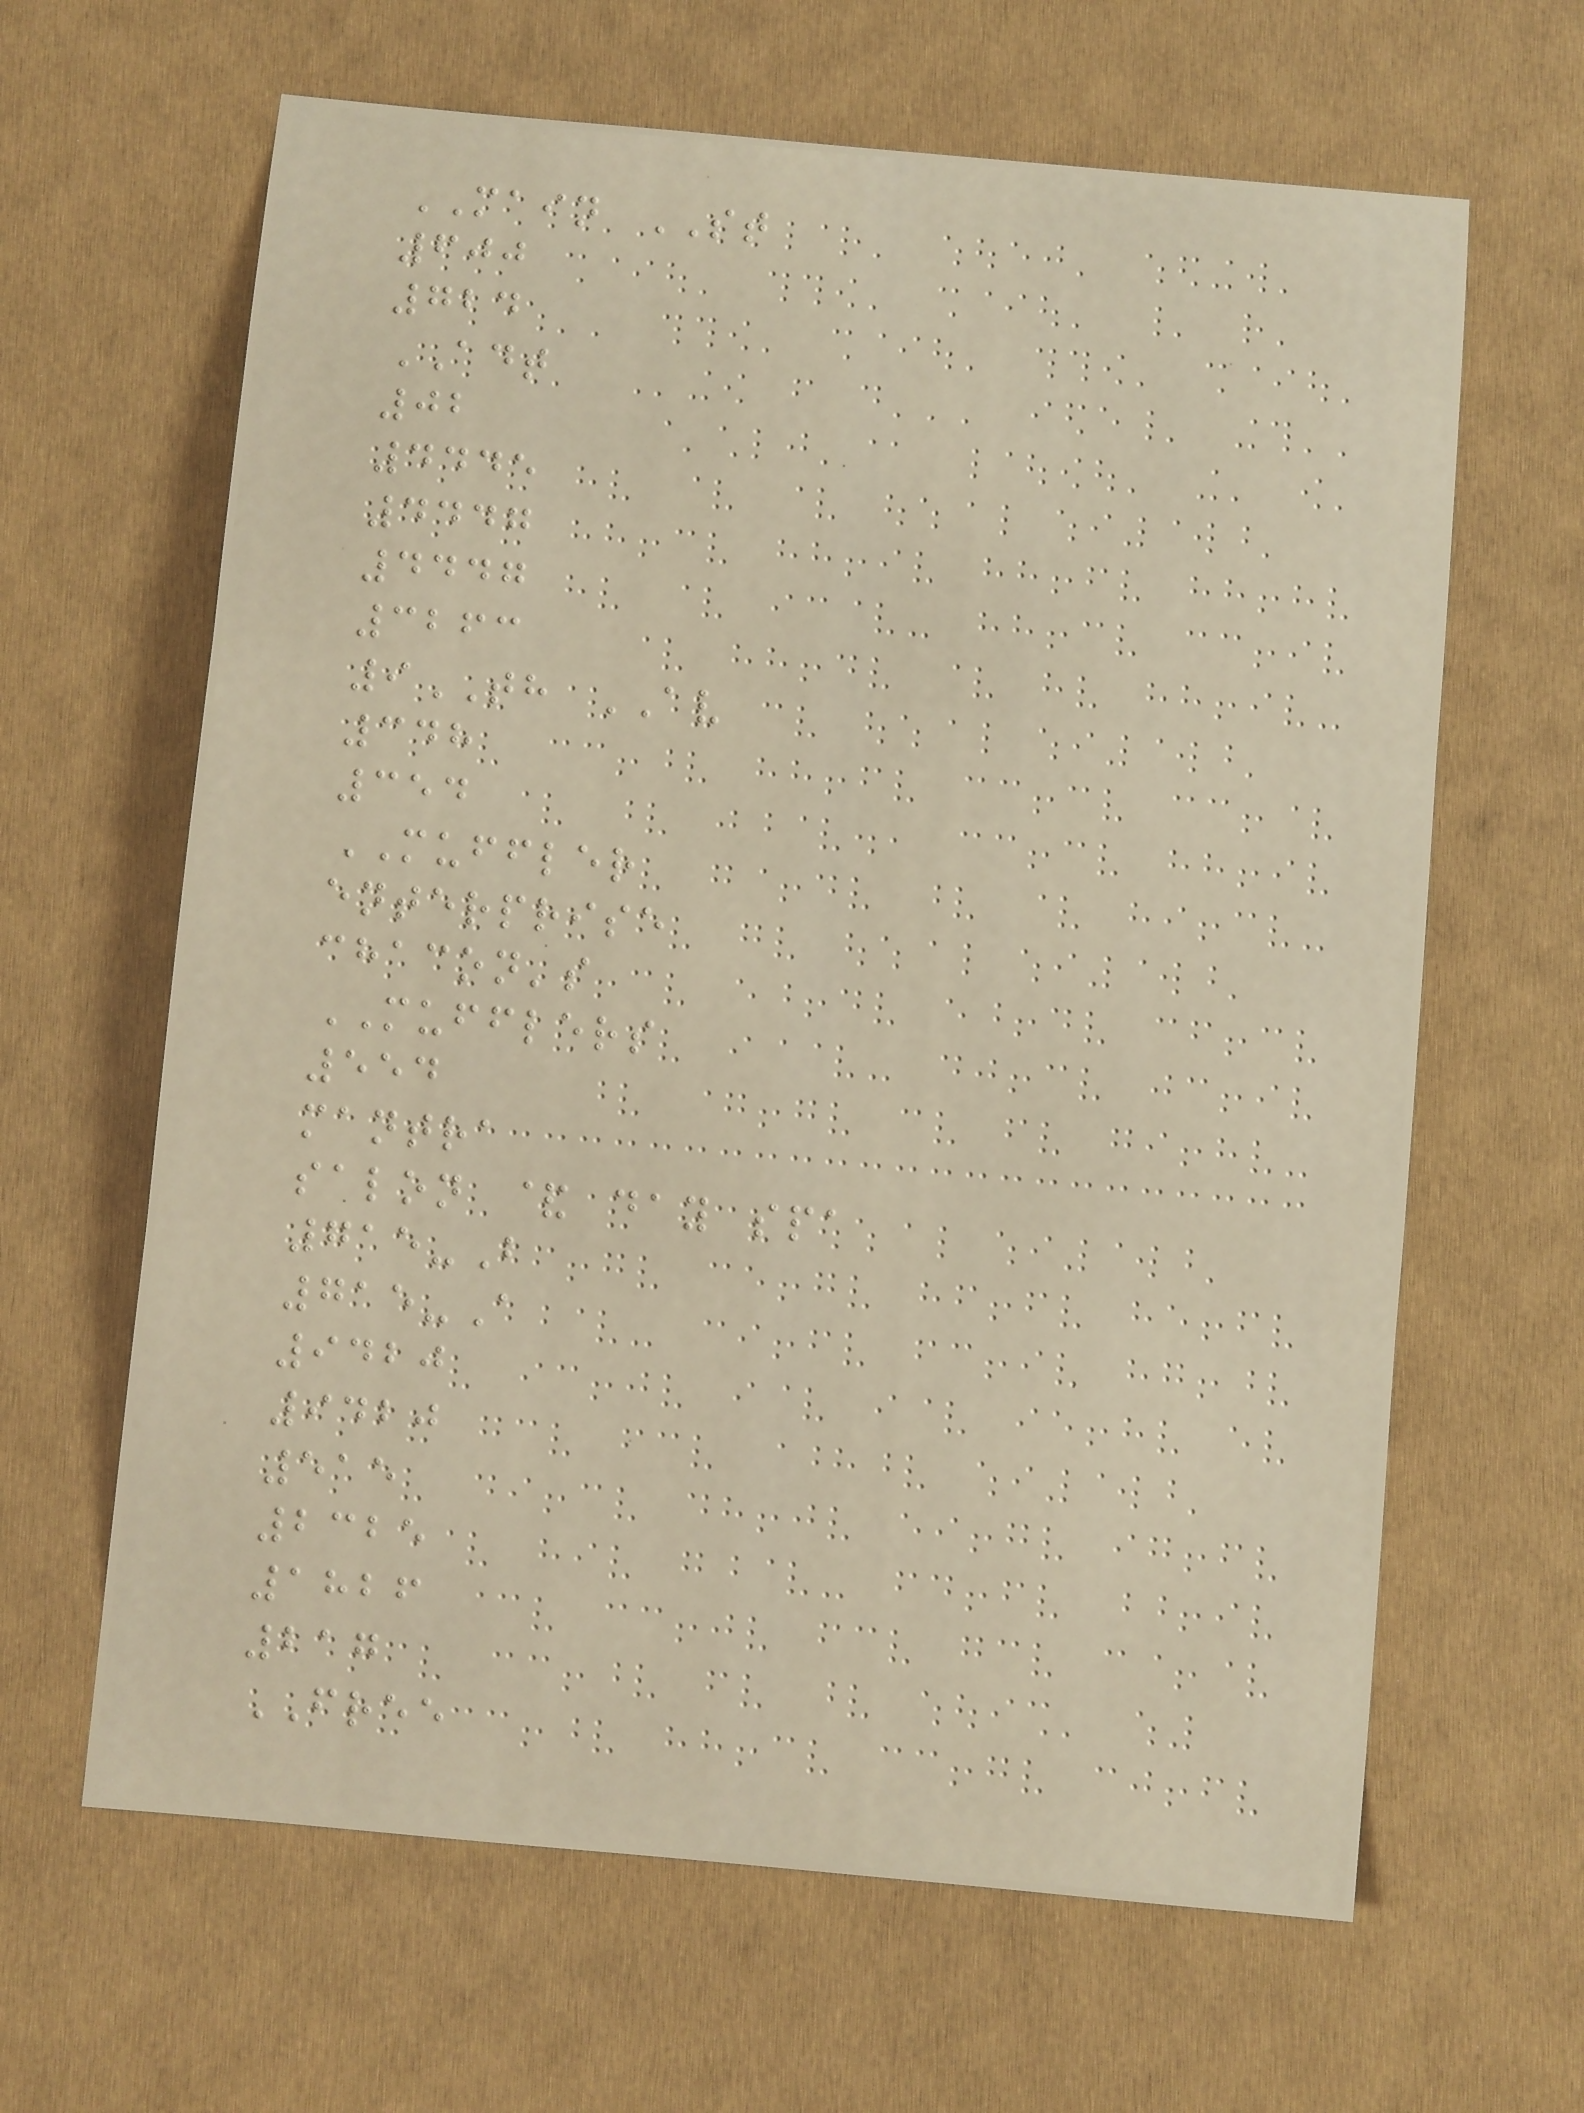MAIN ST
600
724
ADT
02
4445
4447
4447
3263
9TH AV
348
354
MUFFLER
enterprise
chacon's
MUFFLERS
554
mantra
salon & day spa
715-B
715-A
9420
9420
515
2325
1826
217
FREE
